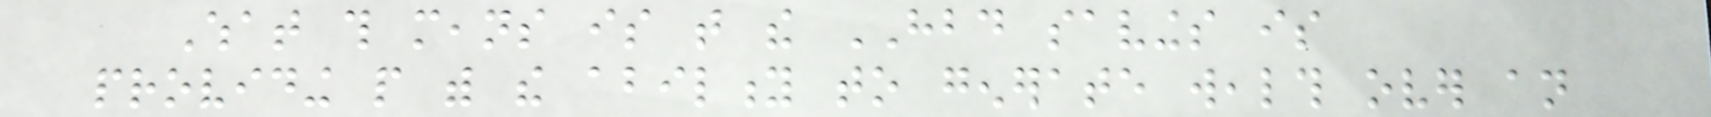What this means is that the HBD savings is
providing people with the ability to generate wealth over an
